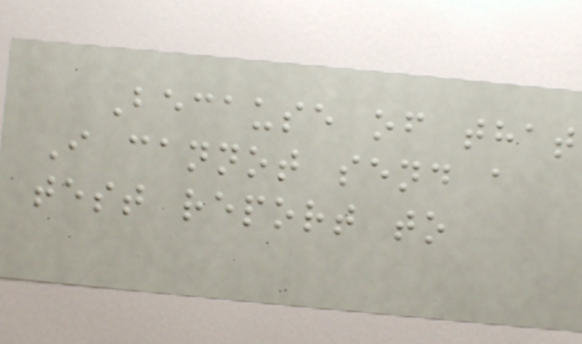Because of that
I cannot send a
test report to
